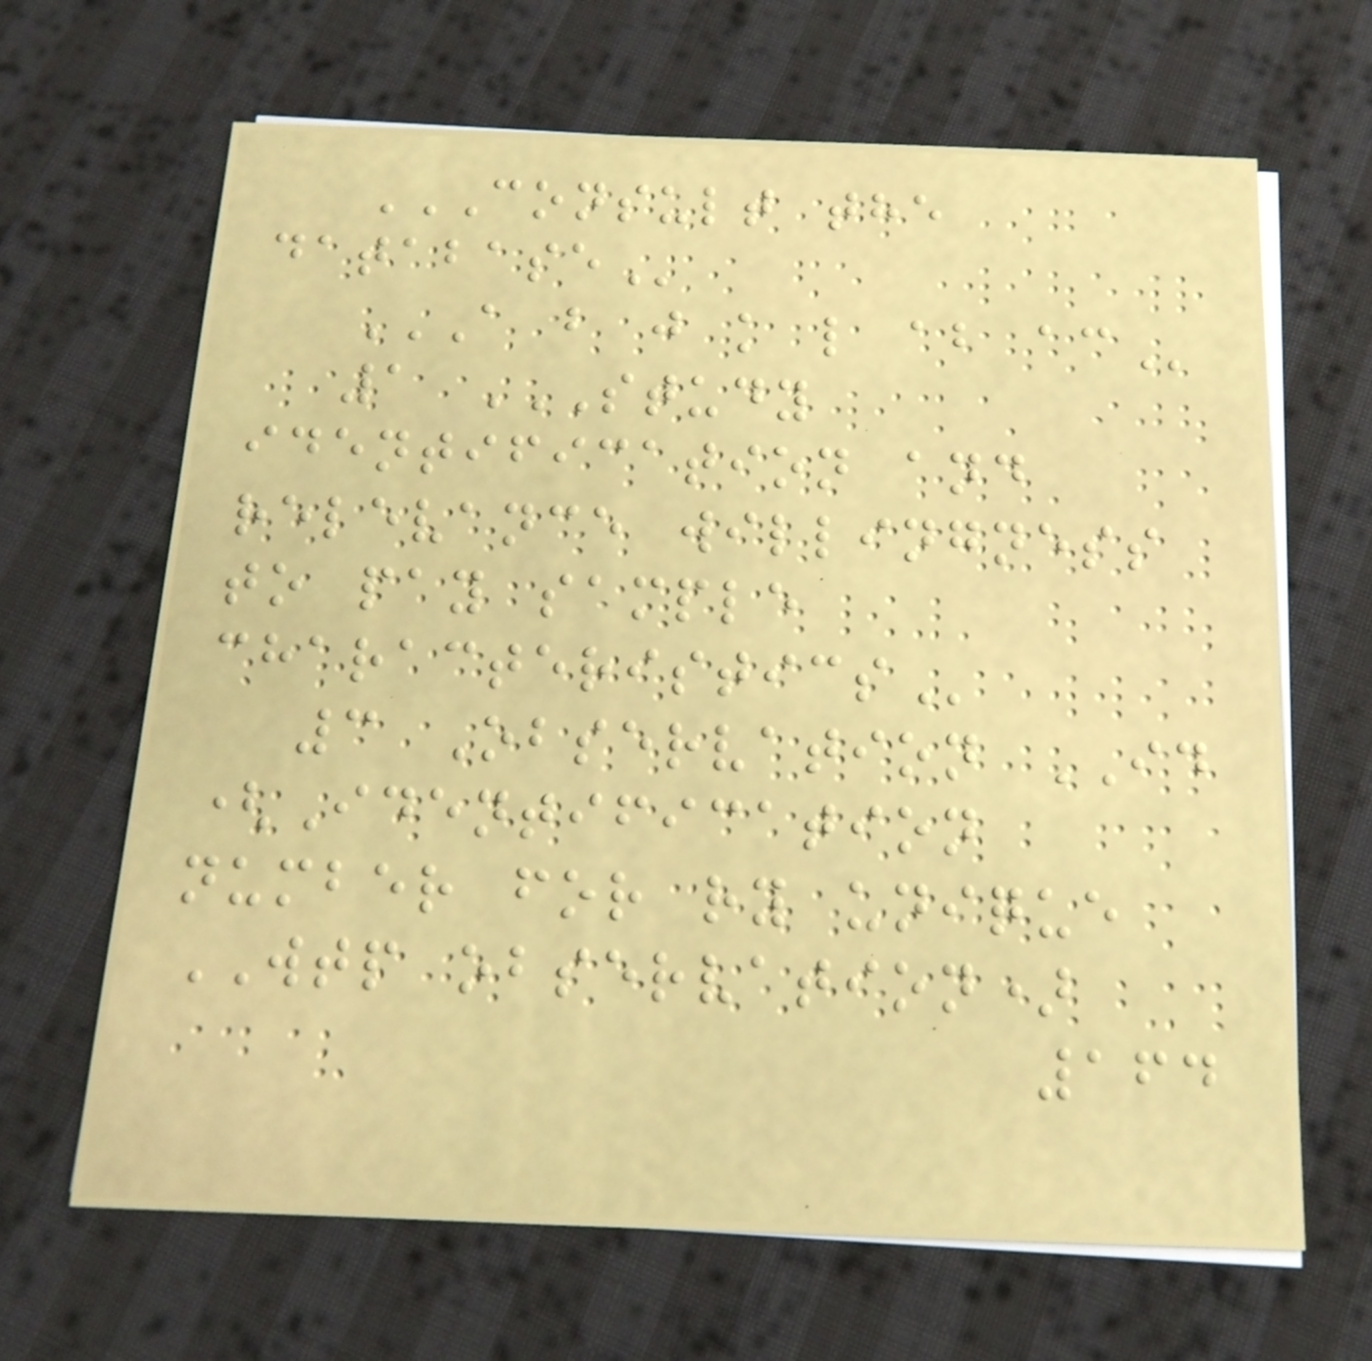CONSULT THE
DATABASE
A B J K L AB AC
1 STUDY
IDENTIFICATION AND
RELEVANCE WILLINGNESS
TO PAY SAMPLE
CHARACTERISTICS
3 Observation ID
(Identification
number for ry unique
WTP observation)
164
